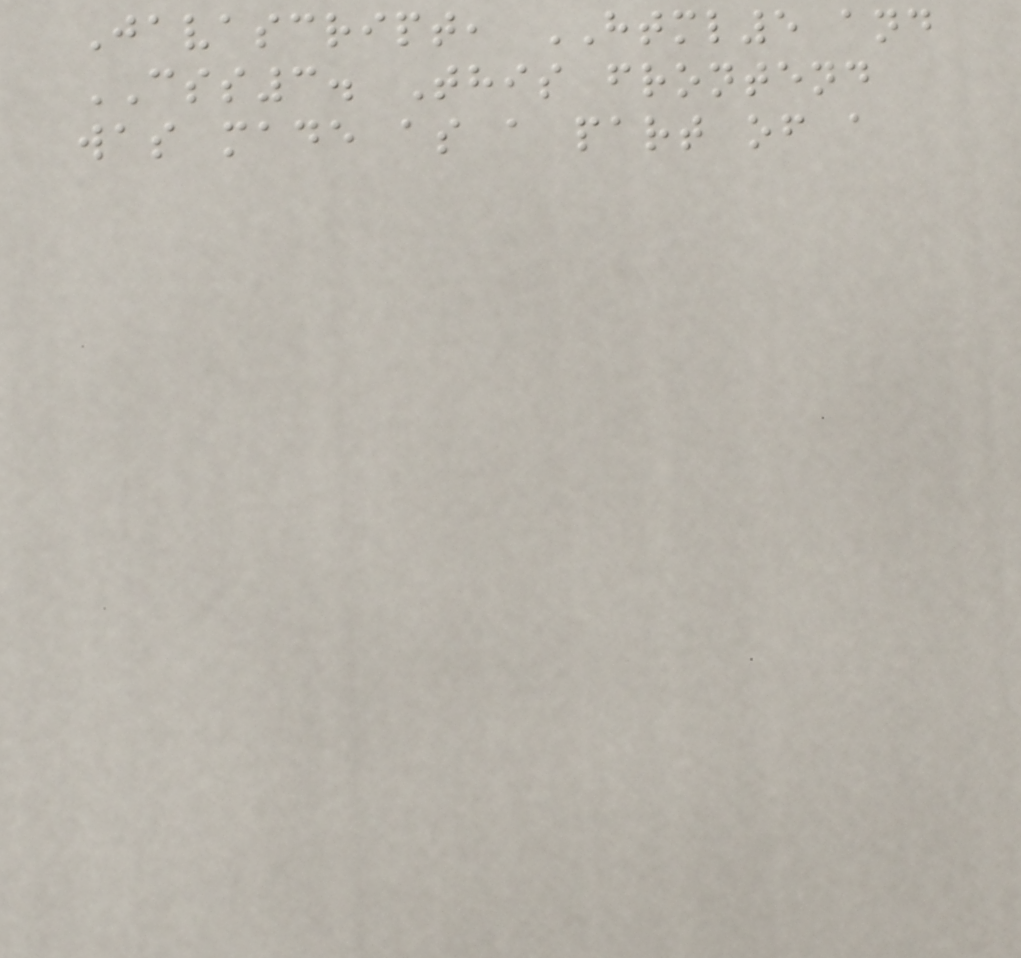Javascript, HTML5 and
CSS3. This frontend
was made as a part of a
